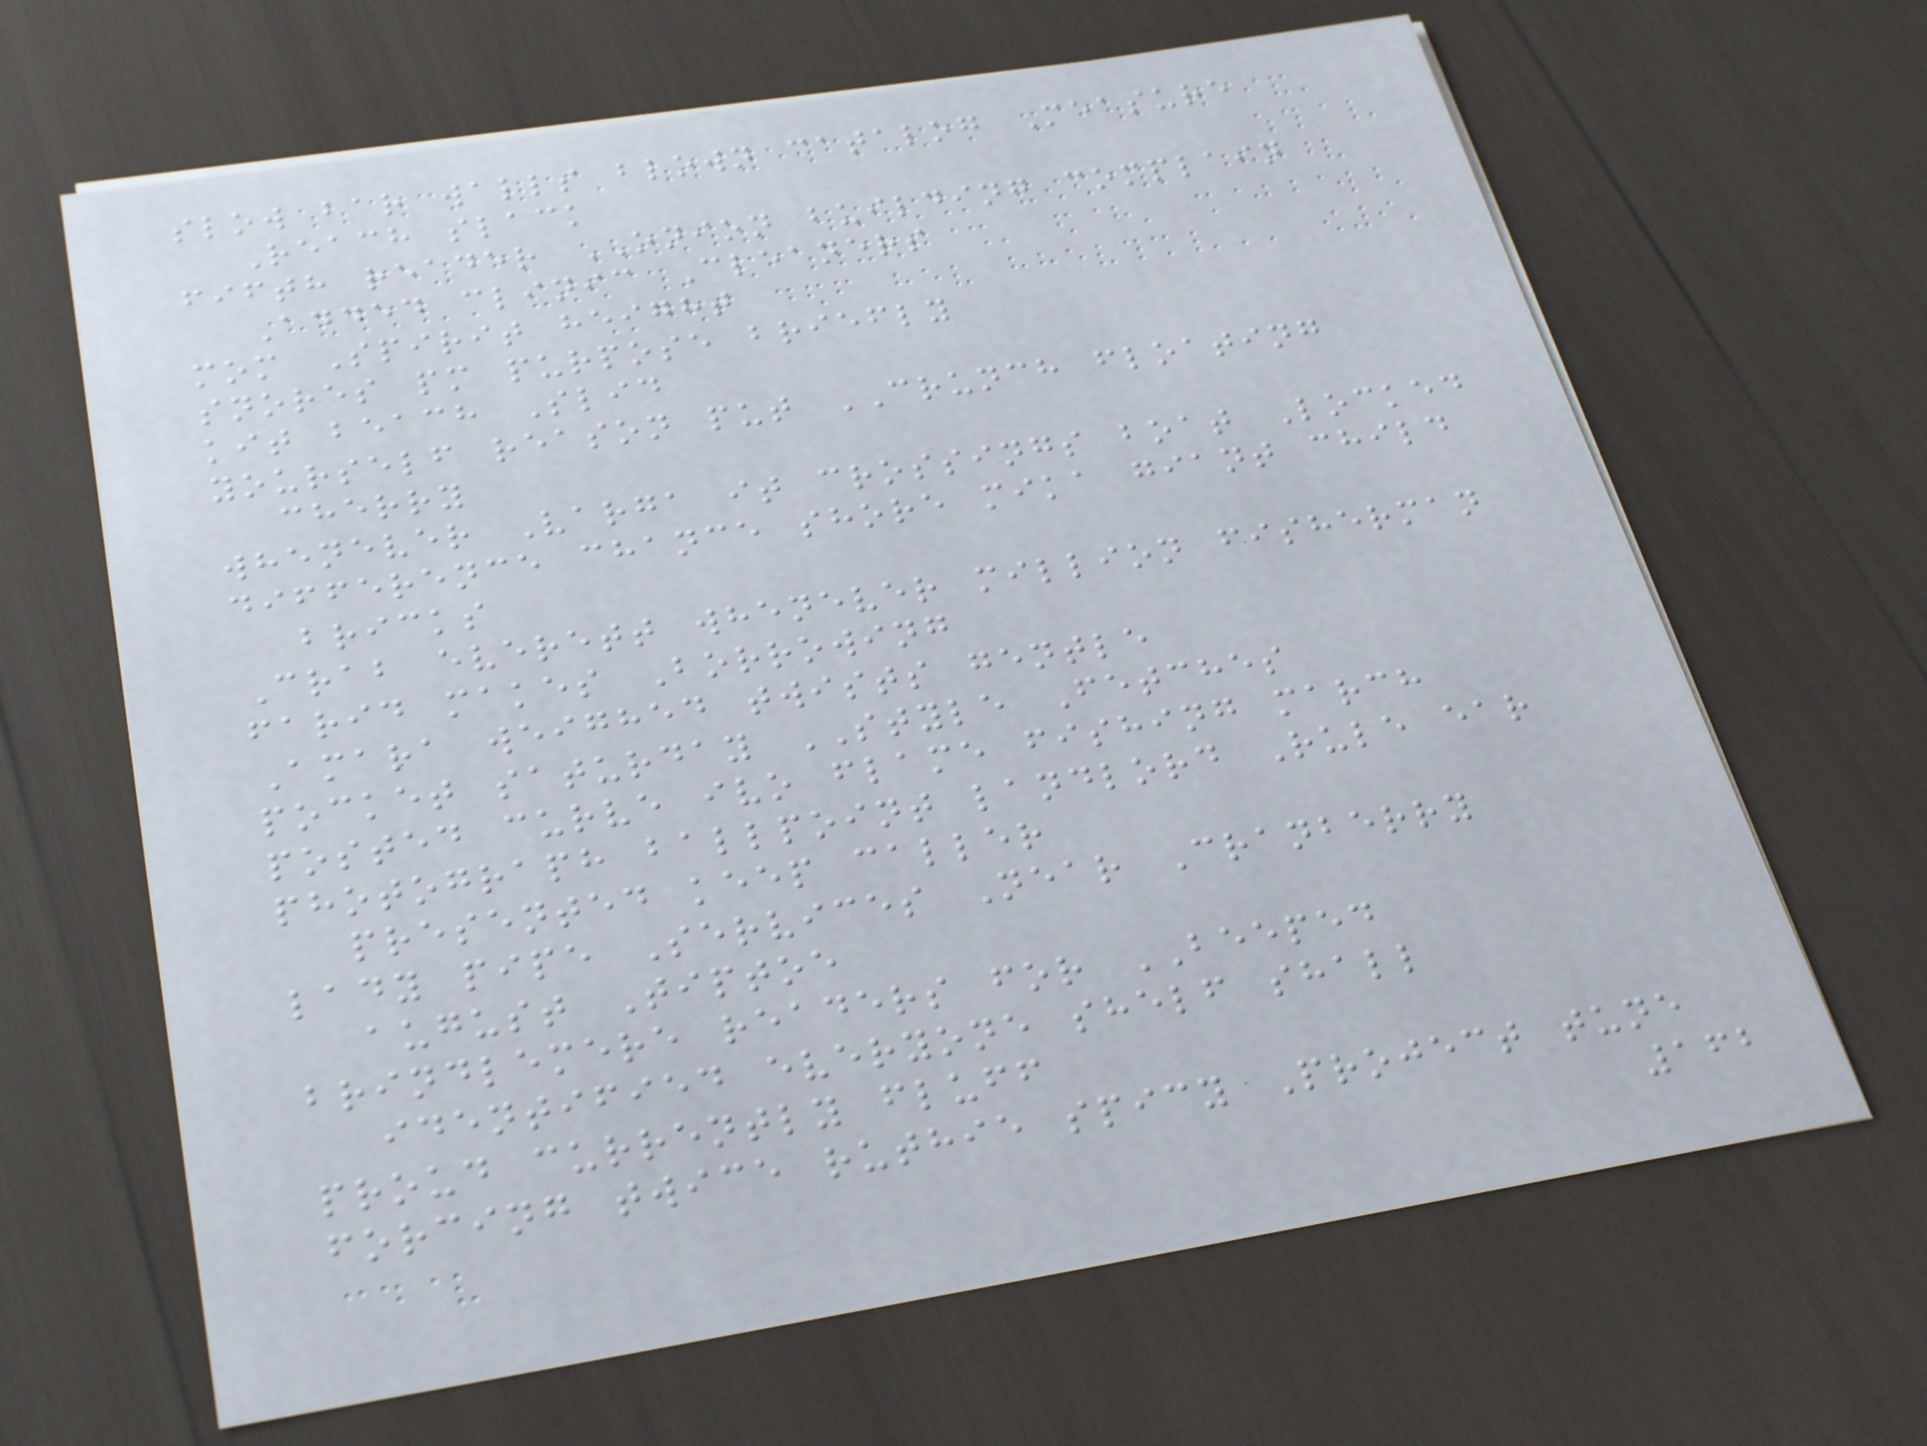slow bar walls blown catalog Measure
Reach slack
fifth reader ONION building complain
Added clinic Cleaners
mom Spirit height
snores pm purpose briefly
kit beach Slid
yourself reason put CRUNCH floating
cherry
whenever Varga it crossings boat Locked
difference chance shore mika giant child
bricks
Crab everett whenever million fisherman
farid makes Borrowing
Amara weighed twists gentle
pocket saturday STYLE Fetches
posted curve ivo flame fishing march
photograph ballpoint landlord Rule ear
presented keep caller
lady pipe Services Near Cranberry
august Tiptoe
brindlemere readers for BEEPED
identified everyone shelf shall
proud currently fluff
forcing twice ruthie spicy Project tune
162
